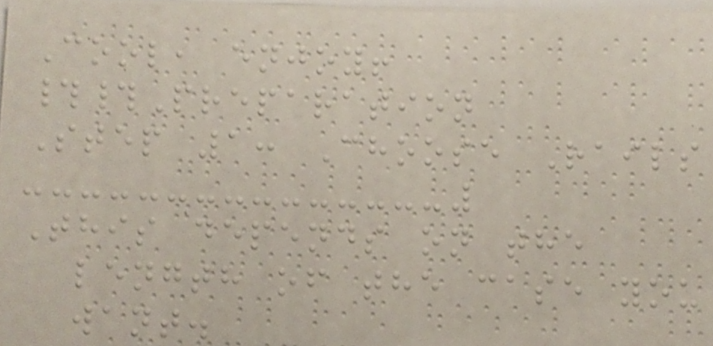Cool, enjoy!
##Preparation
Step 1: Choose Rails
This depends on the
length of the case you
want.
